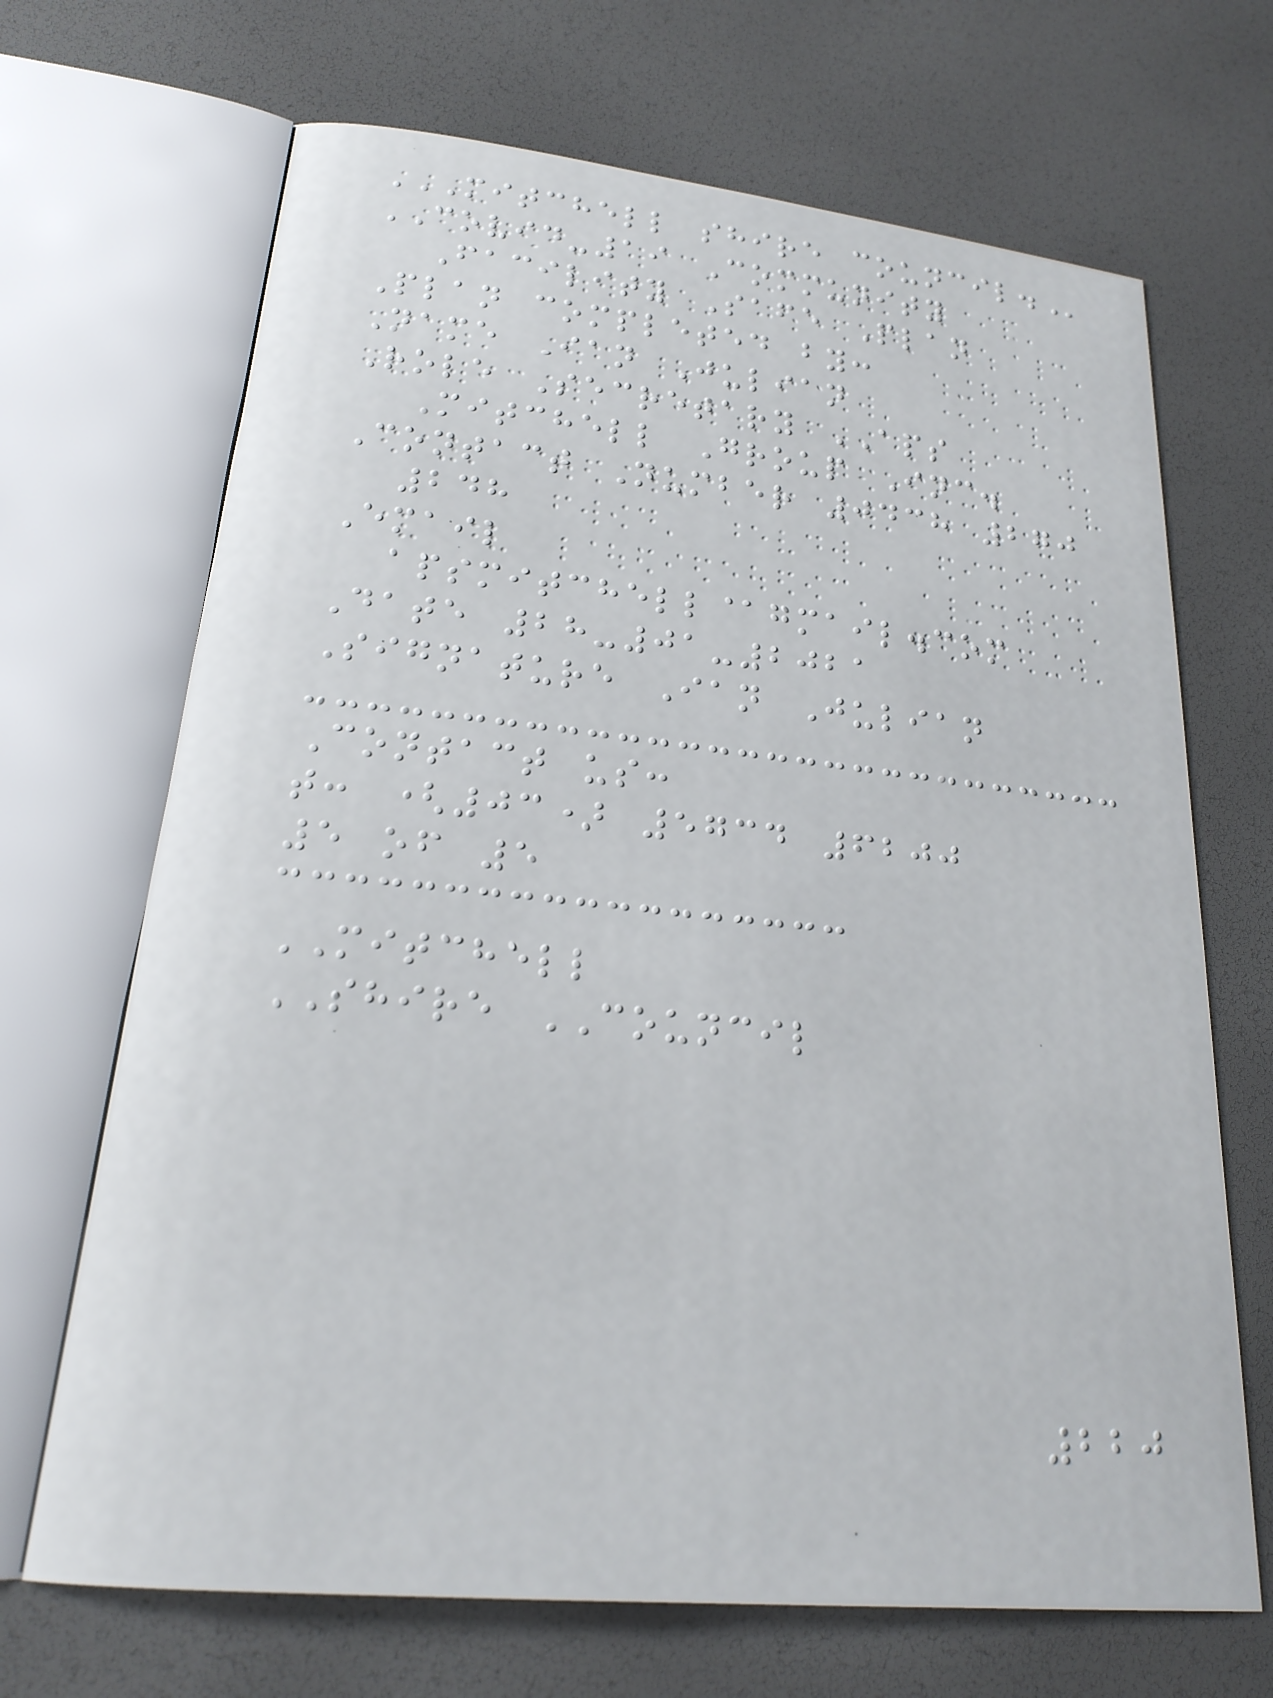MITCHELL SHIRE COUNCIL.
COVID-19 Community
Facility Safe Plan
Plan completed by:
Name Ian Julian
Role Secretary APS
Mitchell Group Inc.
Contact Number 0438 270
248
Email
apsmitchell@gmail.com
Date 28-01-2021
Signature Ian Julian
Contact us:
t: (03) 5734 6200
5 of 5
MITCHELL
SHIRE COUNCIL
220
